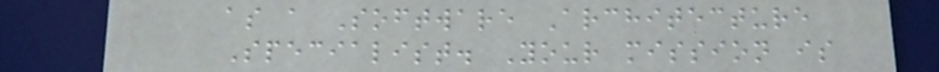as a Software Architecture
Specialist. Your mission is
